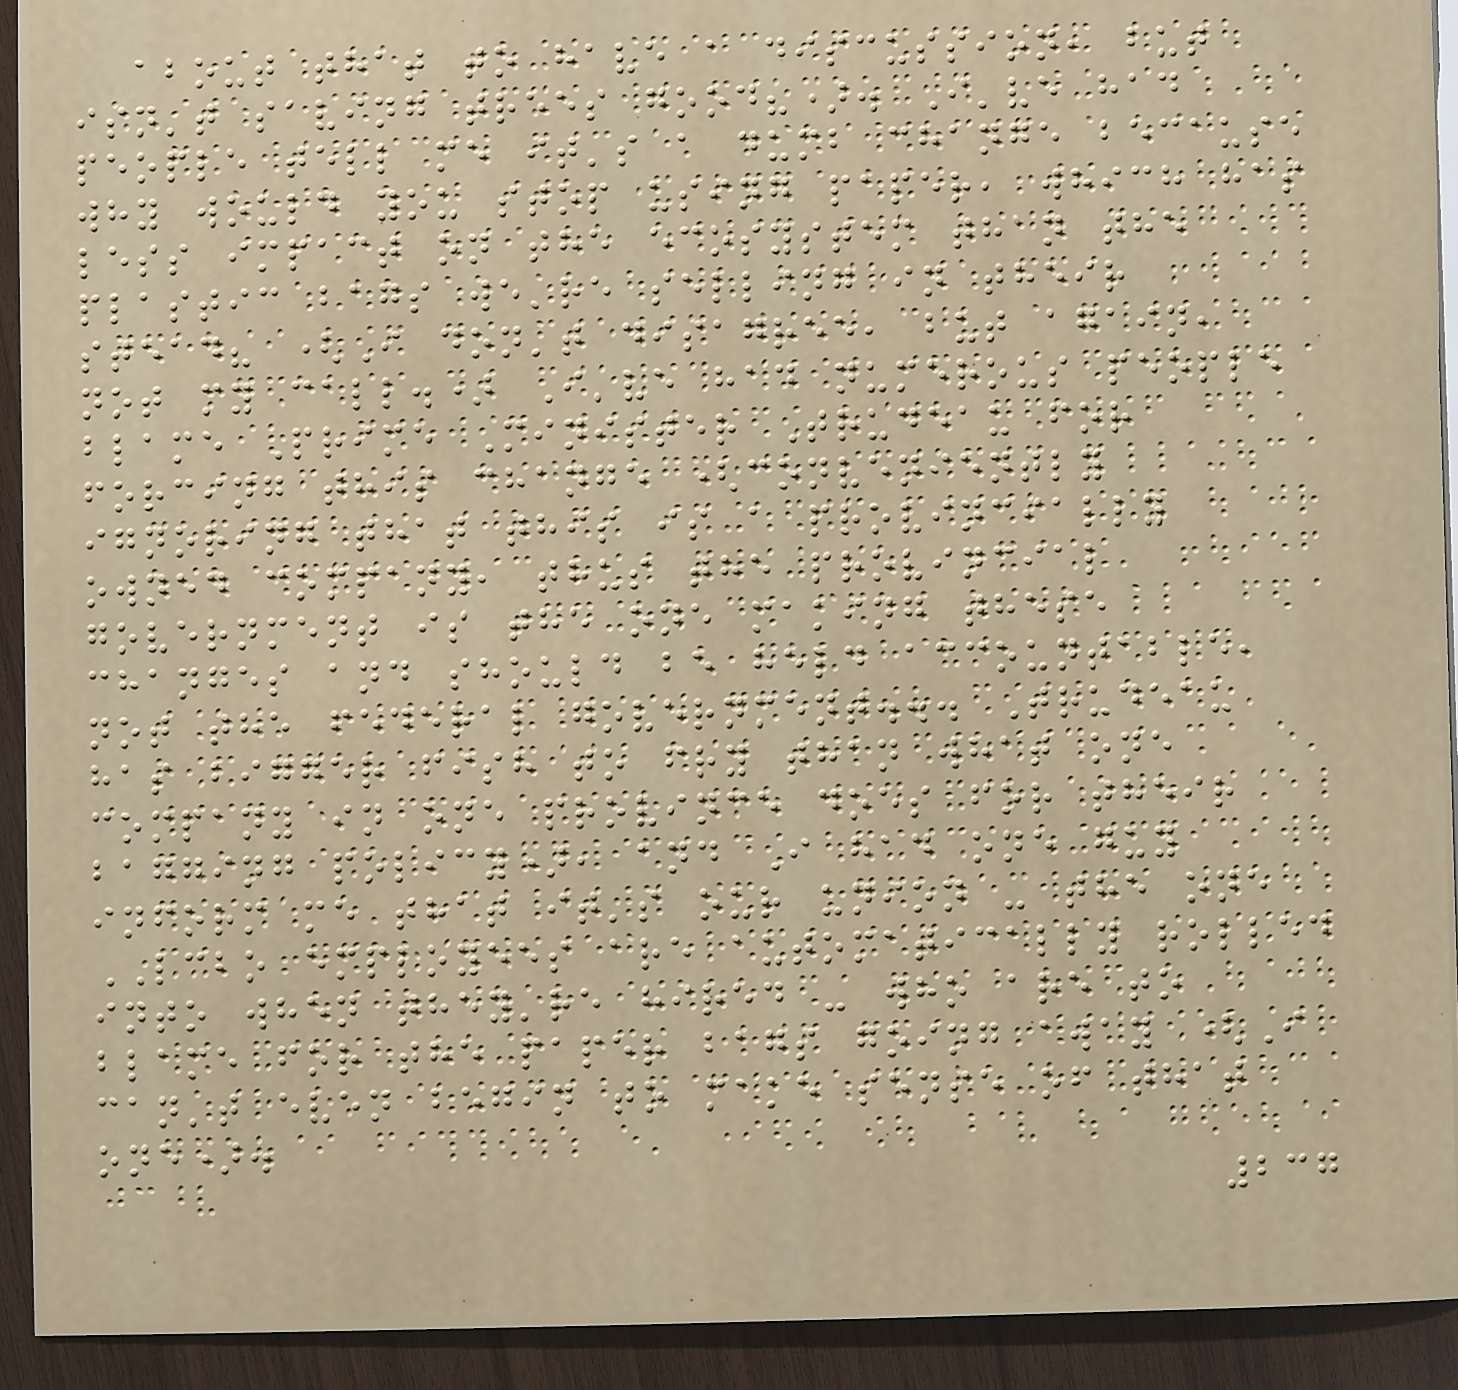about that to have a discussion, but
isn't saving trees good?). I've had
people tell me it's a dumb change because
why would you stop using paper, which has
less impact on the ecosystem than the
plastic bags we're selling in their
stead? (I don't disagree, but again,
not my call.) I've had numerous people
blame Prime Minister Trudeau for
forcing this change (conveniently
ignoring that this is a provincially
owned company, thus the provincial
government is the one making these
changes and should be held accountable,
not the federal government... Trudeau
has bigger fish to fry than what one
company in one province does for their
bagging policy), and I had one guy
inform me that it's our union - the one
LCBO employees are automatically rolled
into when they're hired - who are to
blame for the paper bags going away (I
can't even begin to make sense of that
one).
237
